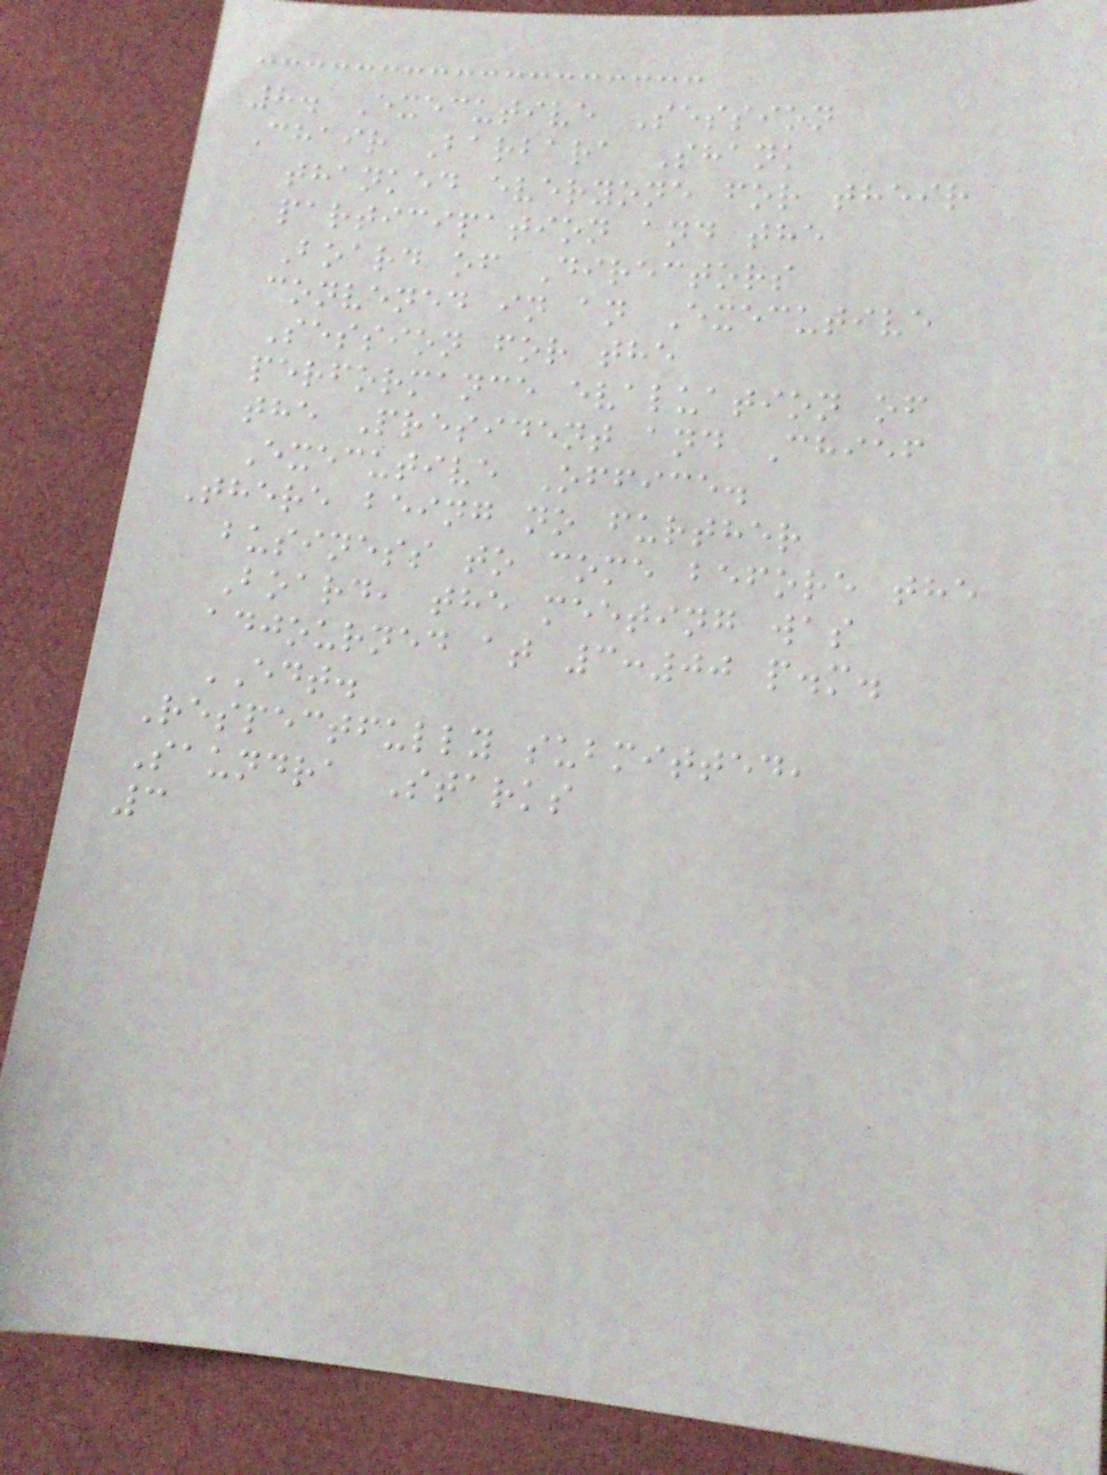8. Executive Session
Chair Barbara Shank
thanked everyone for their
participation and the
Board of Directors
convened in an Executive
Session for the
performance evaluation of
the President and Chief
Executive Office.
There being no further
business to come before the
Board, the meeting was
adjourned at 3:00 p.m.
EDT.
Respectfully submitted,
Saundra Starks
3
